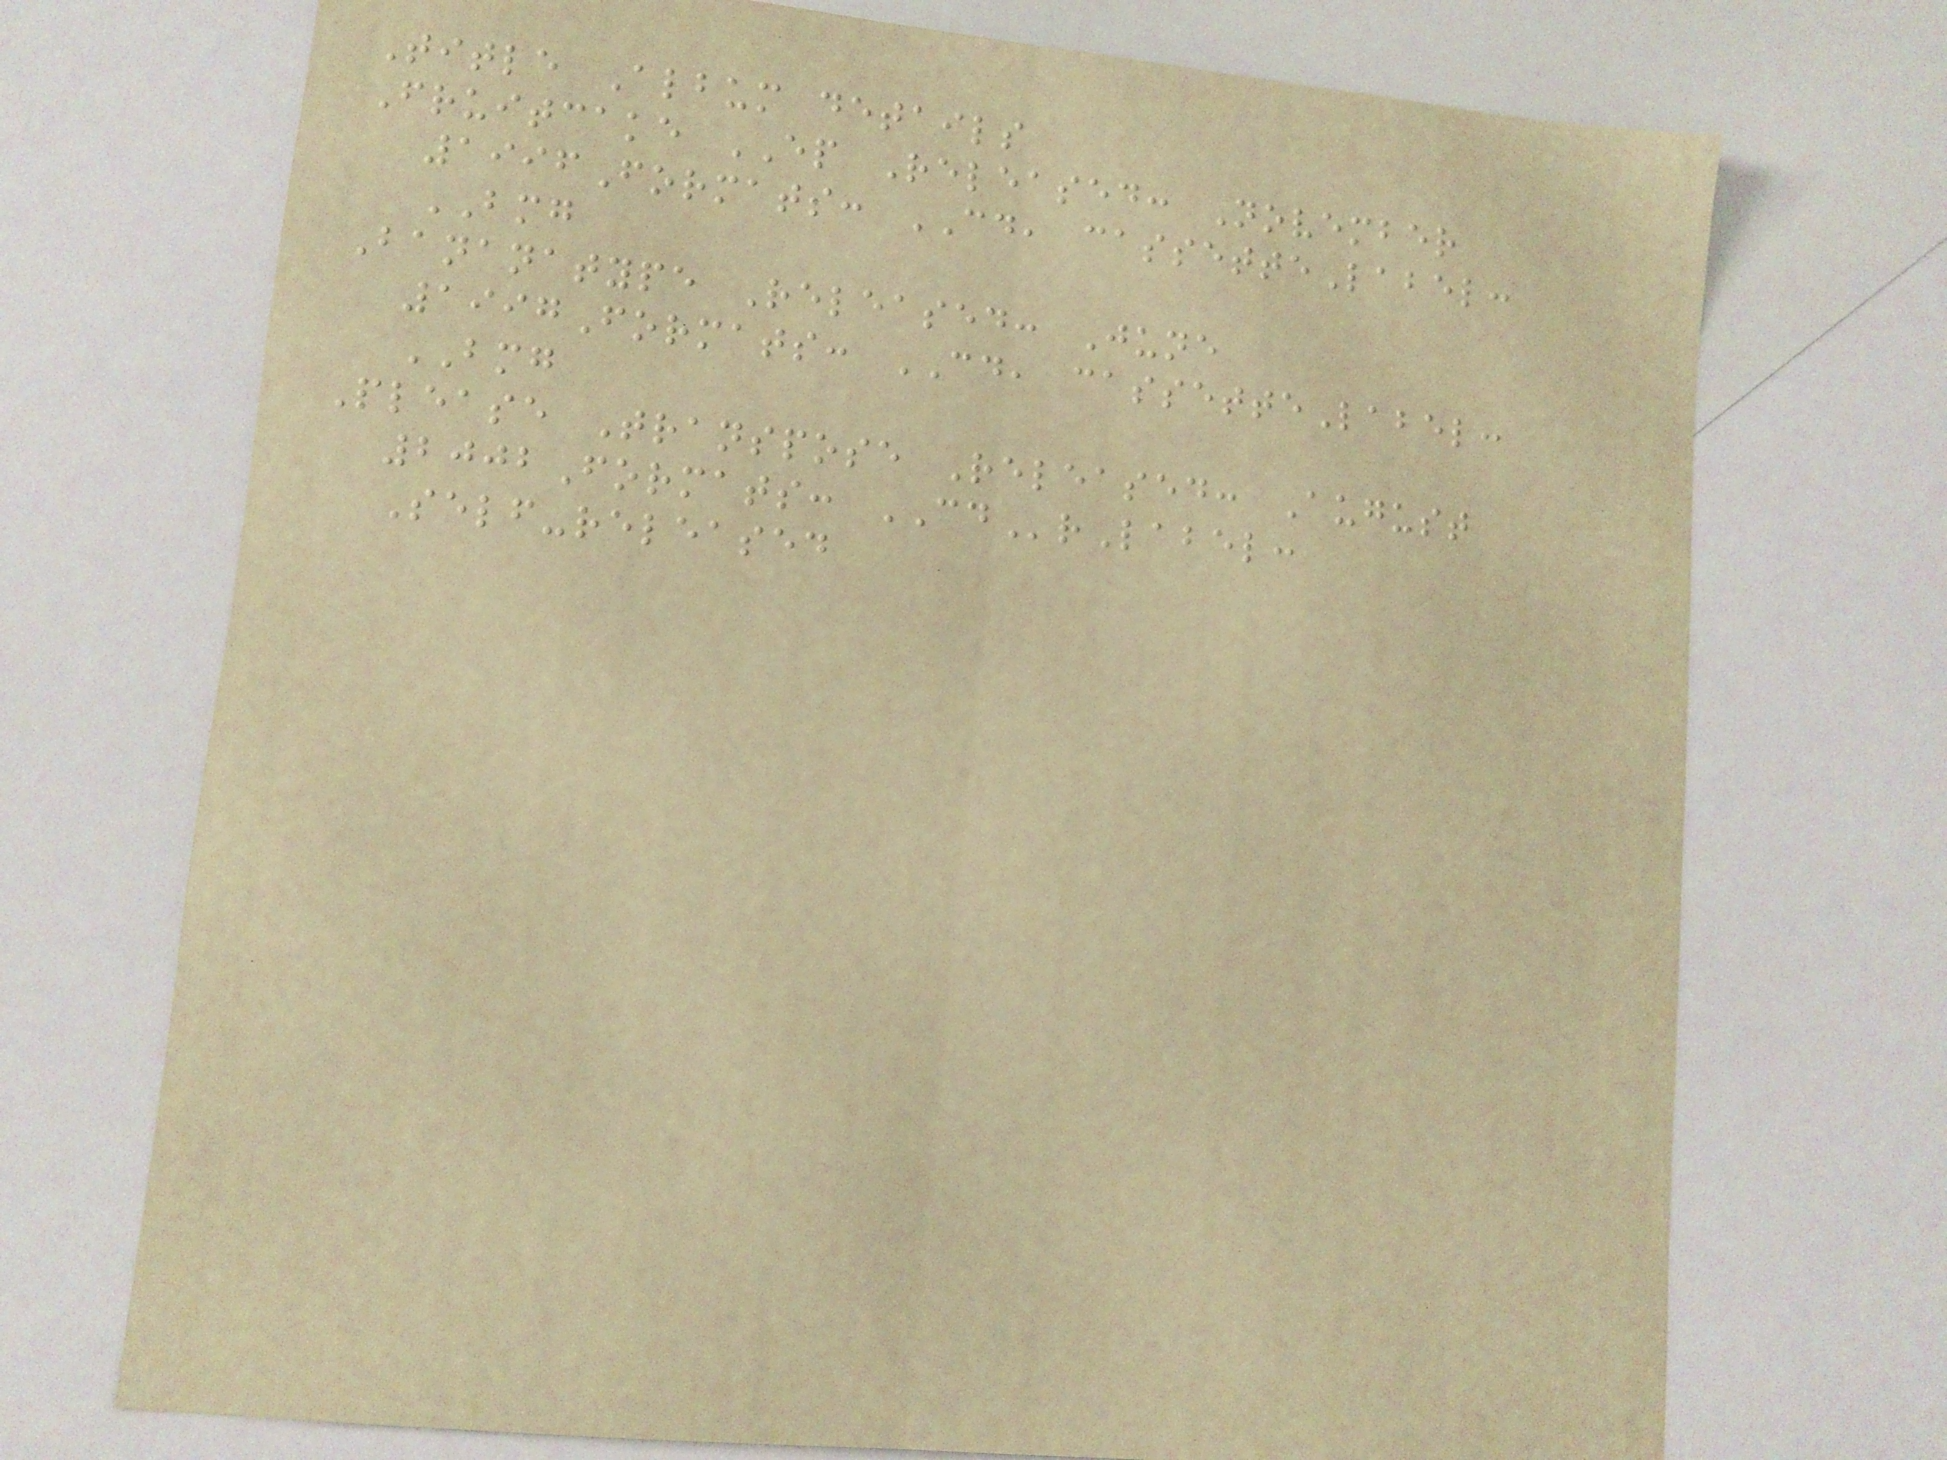Title Album details
Fruitcake EP Released: November
1996Formats: CD, cassetteLabel:
BMG
Bananatype Released: June
1997Formats: CD, cassetteLabel:
BMG
Please Transpose Released: August
2002Formats: CDrLabel:
Self-released
